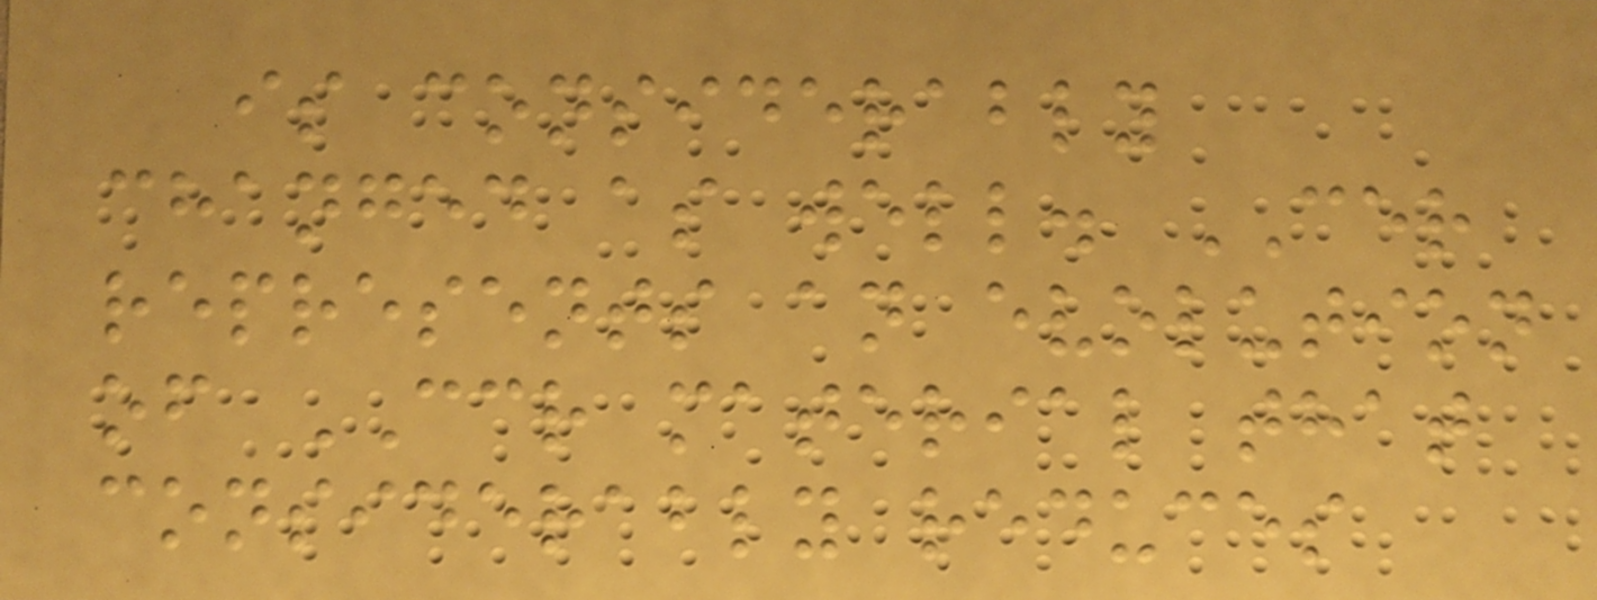is considerably
changed as well. CER
represents an evolution
of CCR material that
considerably reduces
